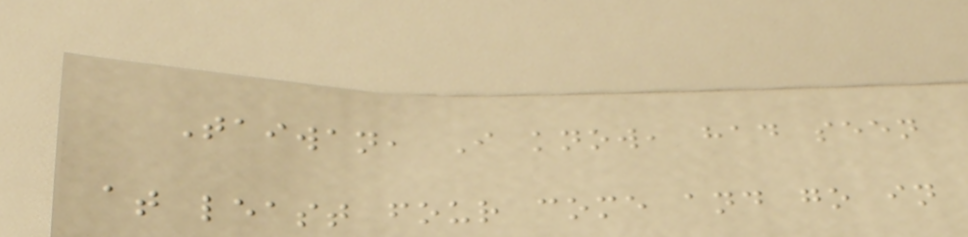Taiwan, I know, had seen
at least four come and go in
